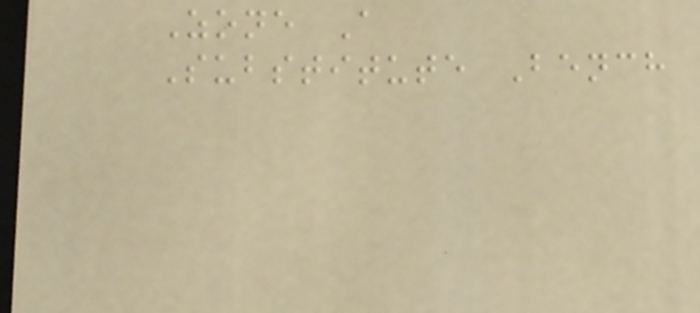Zone A
Substitute Bench
